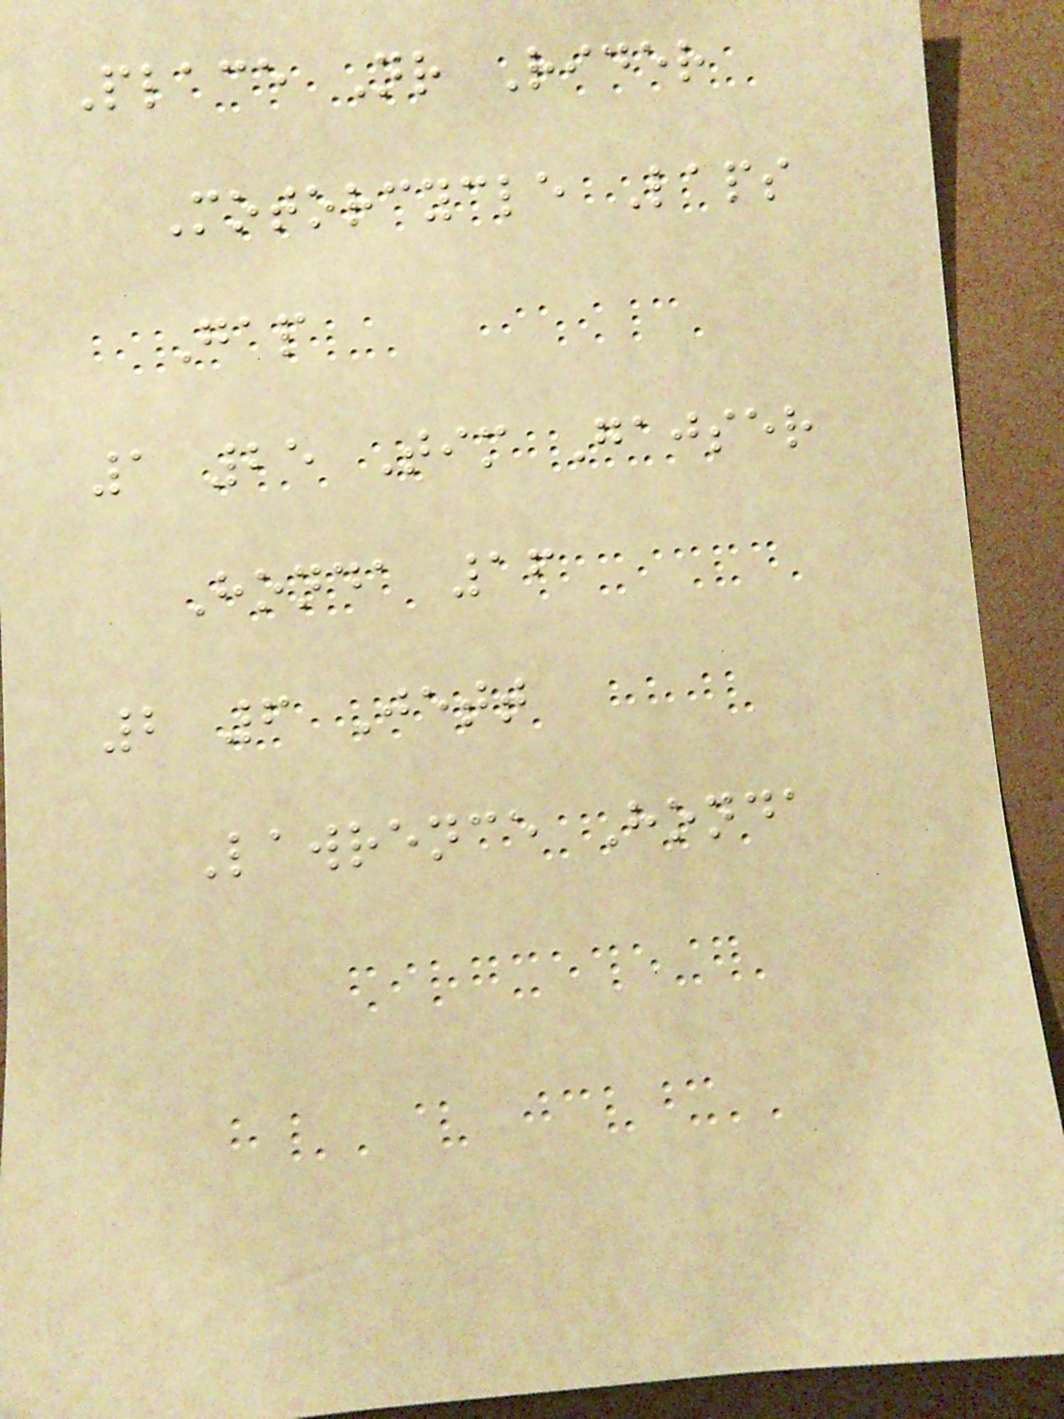Place Nr Rider
Motorcycle Laps
Gap
1 25 Tim Gajser
Honda 16
2 6 Jett
Lawrence Honda
